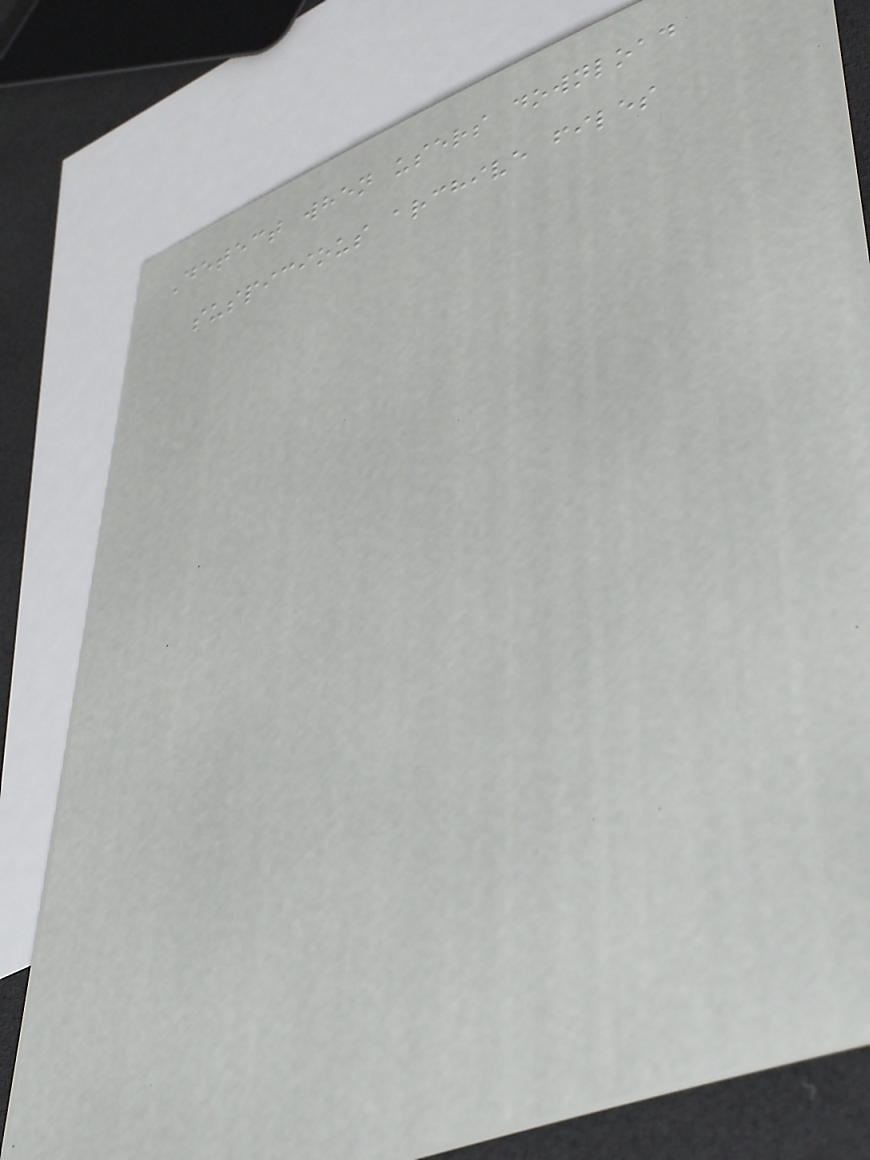Detect when users download
suspicious archive files
